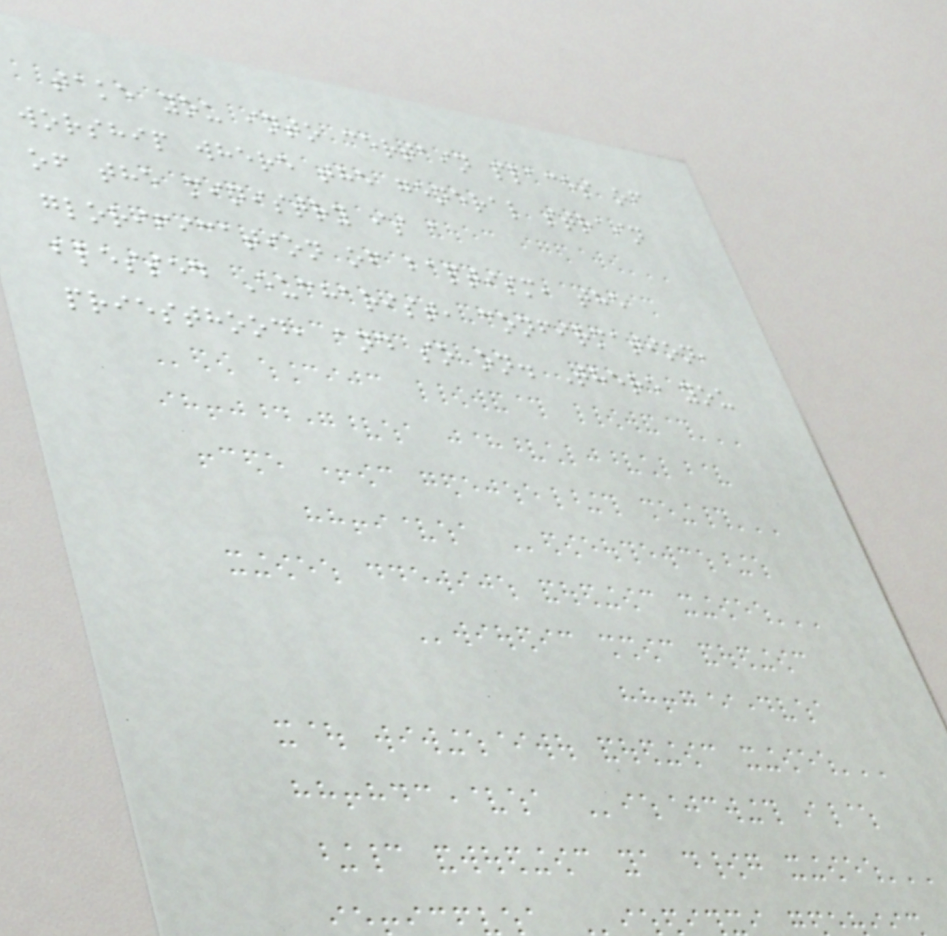take you into certain places of
worship where the general strain
of the ministry is a
glorification of baptism, the
blessed Eucharist, confirmation,
priesthood, and so on. There you
